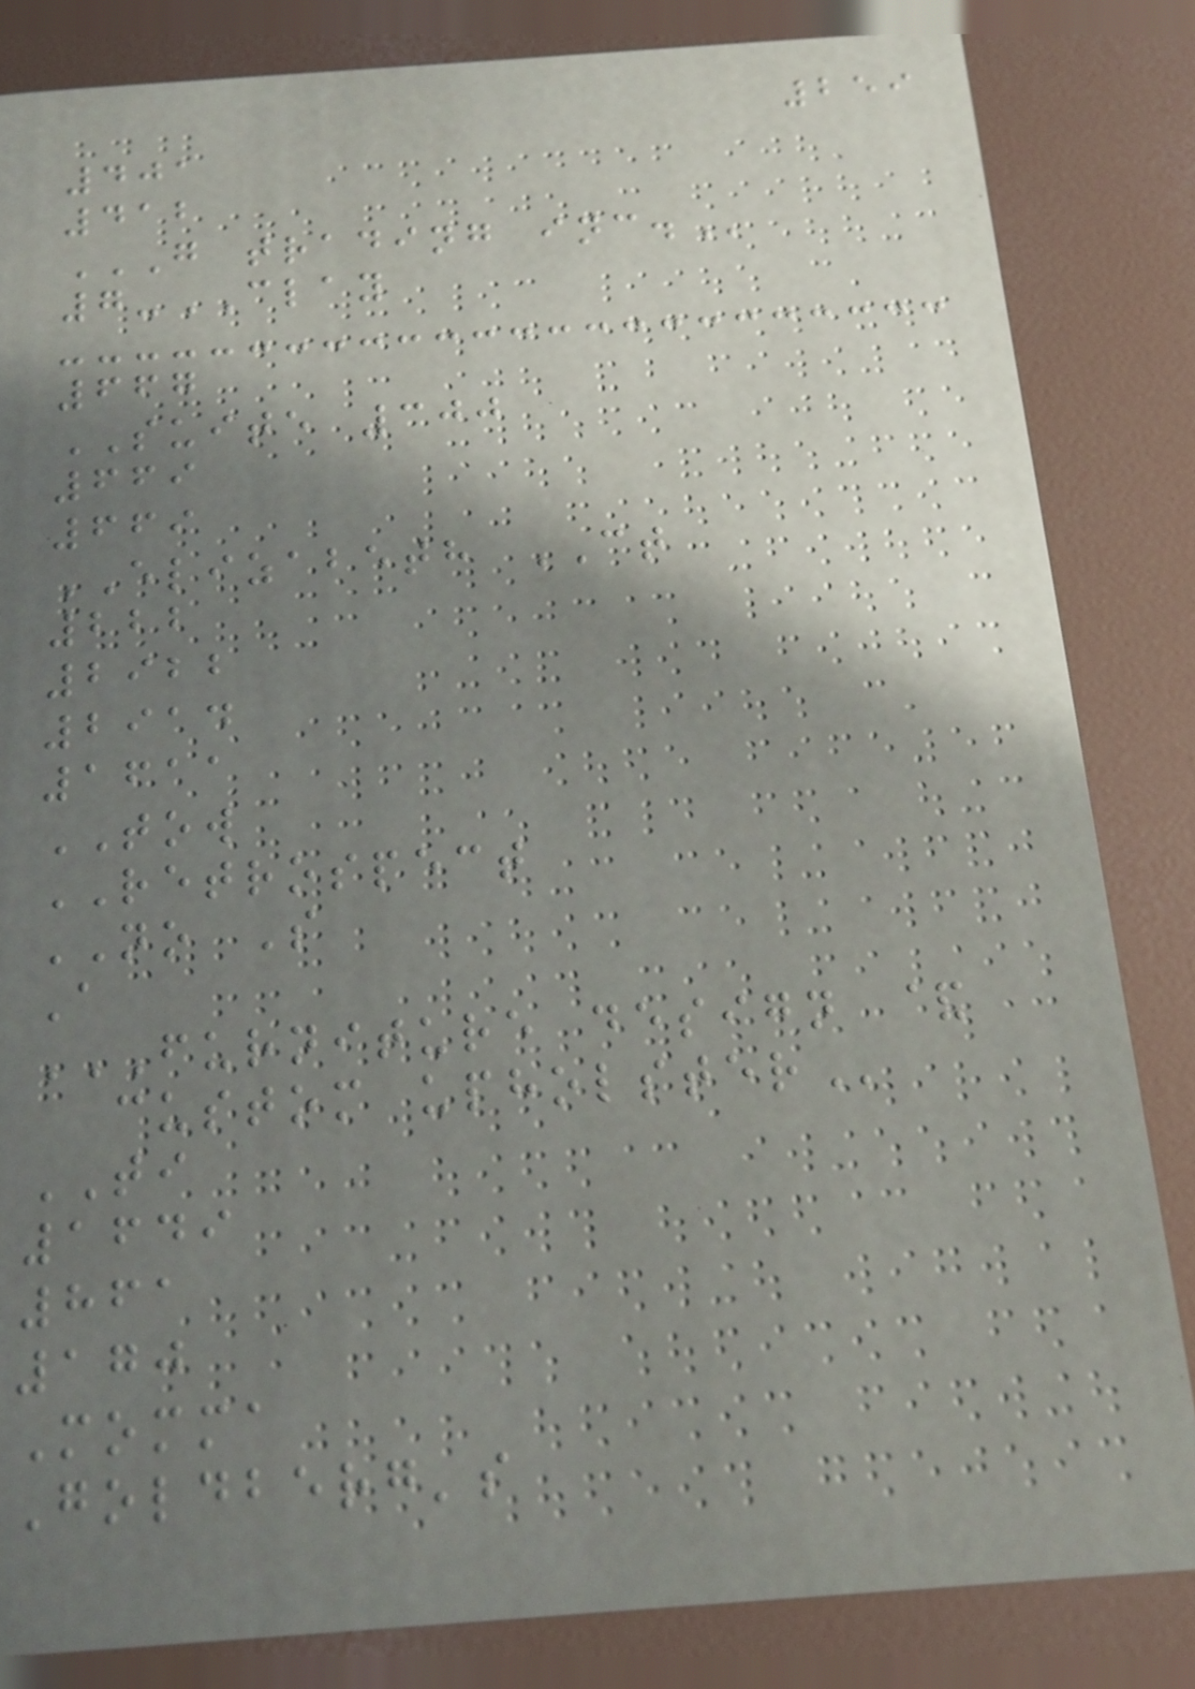259
401
412
G TRADING INC.
7-CLAY
667
SUITE 300
669
669
ELIZABETH CT
222
2922
2914
1611
TOW
RETROSPECT
NO S
A
FURNITURE DESIGN &
CUSTOM UPHOLSTER
TI
1649
861
170
Momma
Goldberg's
